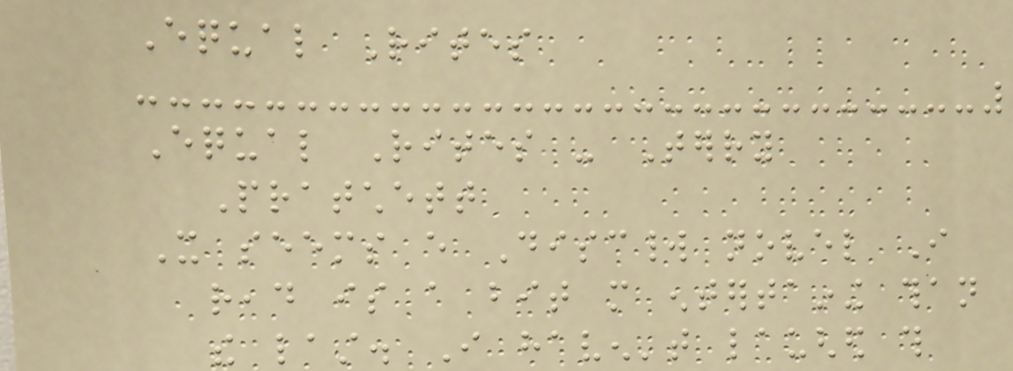Equal Rites
Equal Rites - Terry
Pratchett
It seems every Discworld novel I
read is a bit more entertaining than
the last. I haven't laughed this
